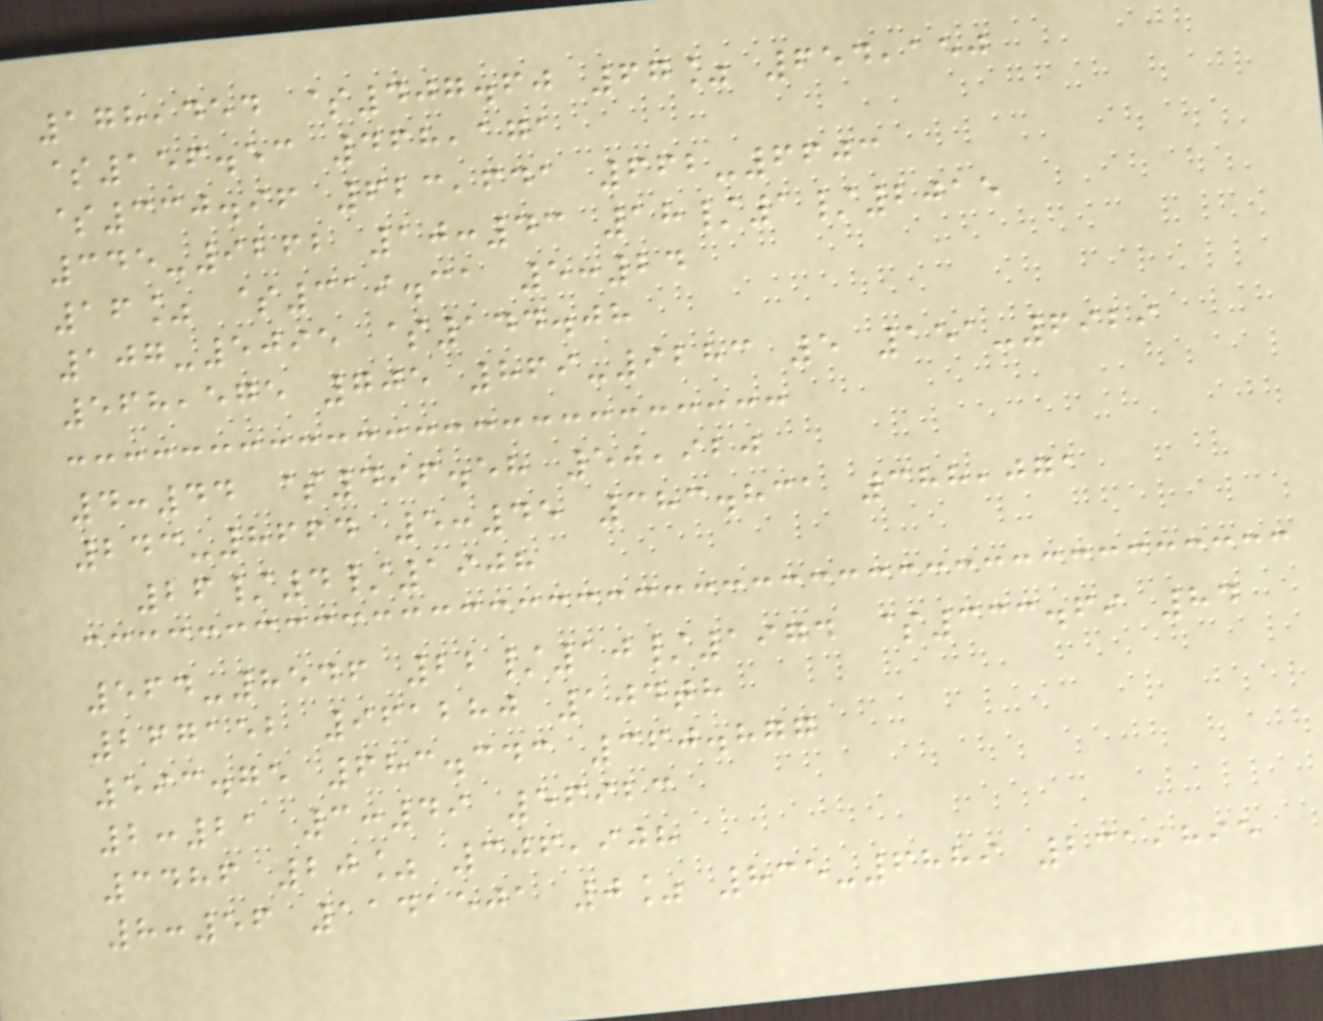178,454 $407.60 67% 654,150
$156.53 468,171
$330.96 623,641 662-6603
345-9262 10:43 18/1/2015
16% $319.31 5:24
107-5095 $144.08
568,575 705 869-9283 5 151-6929
4:44 $496.58 50,920
243-8664 5:45 383.831 388,071
26/4/1908
564-8546 22/10/1974 $333.69 84
267152 961280 104th
593.75 683.343 360.877
2:21 3:49 56923
3486 20% 306,908
8:56 1141501 0% 835-6889 231,895
